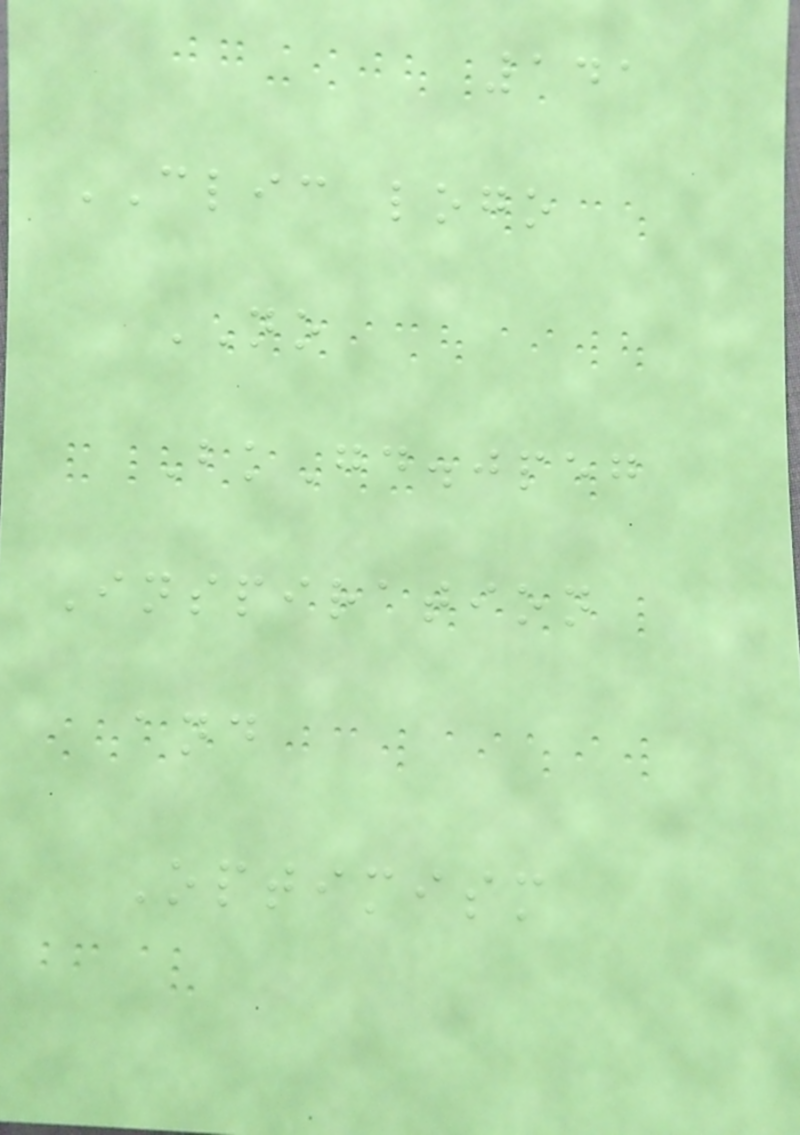141
CLIC logo
NO
BkGd.jpeg
Inspiration
and
Optimism
